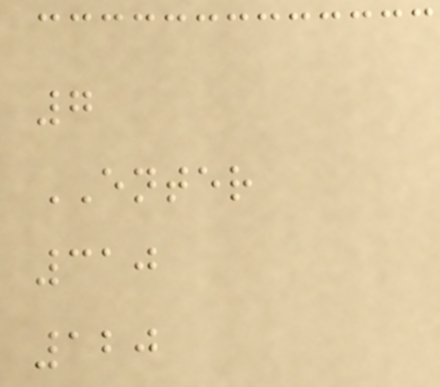7
ENTER
310
120
